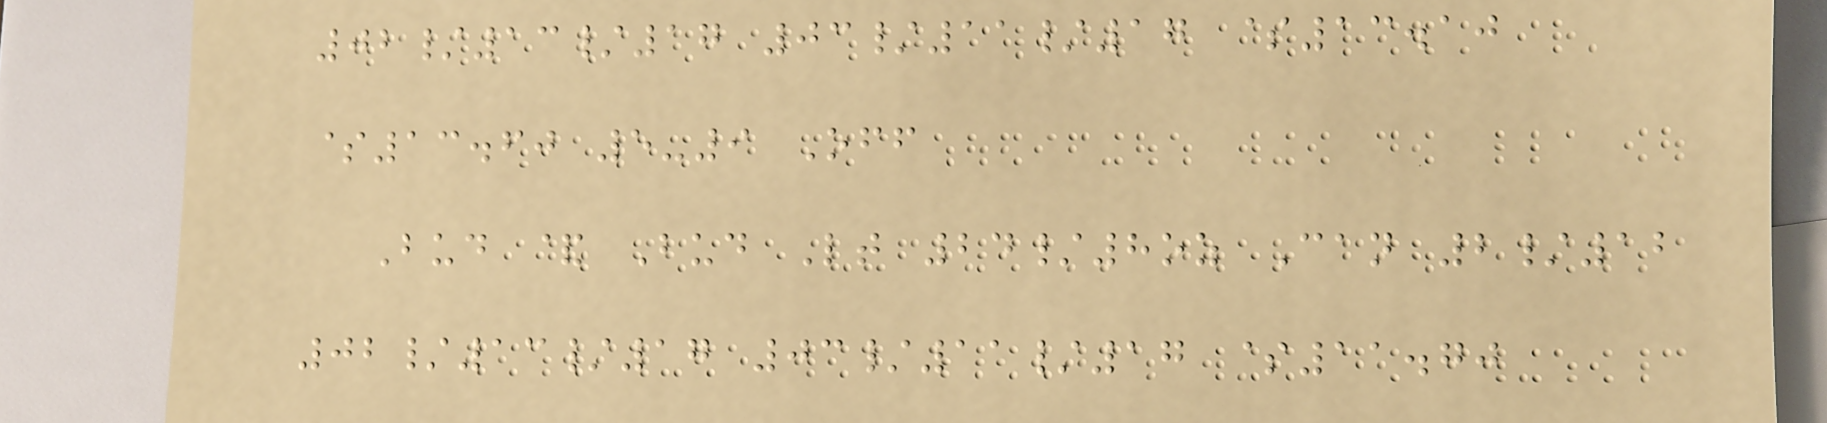02/13/17 03/11/17 $13.10
$13.60 5-9 Off
Bud & Bud Lt 24/8oz Can 2/12
02/13/17 03/11/17 $11.70
